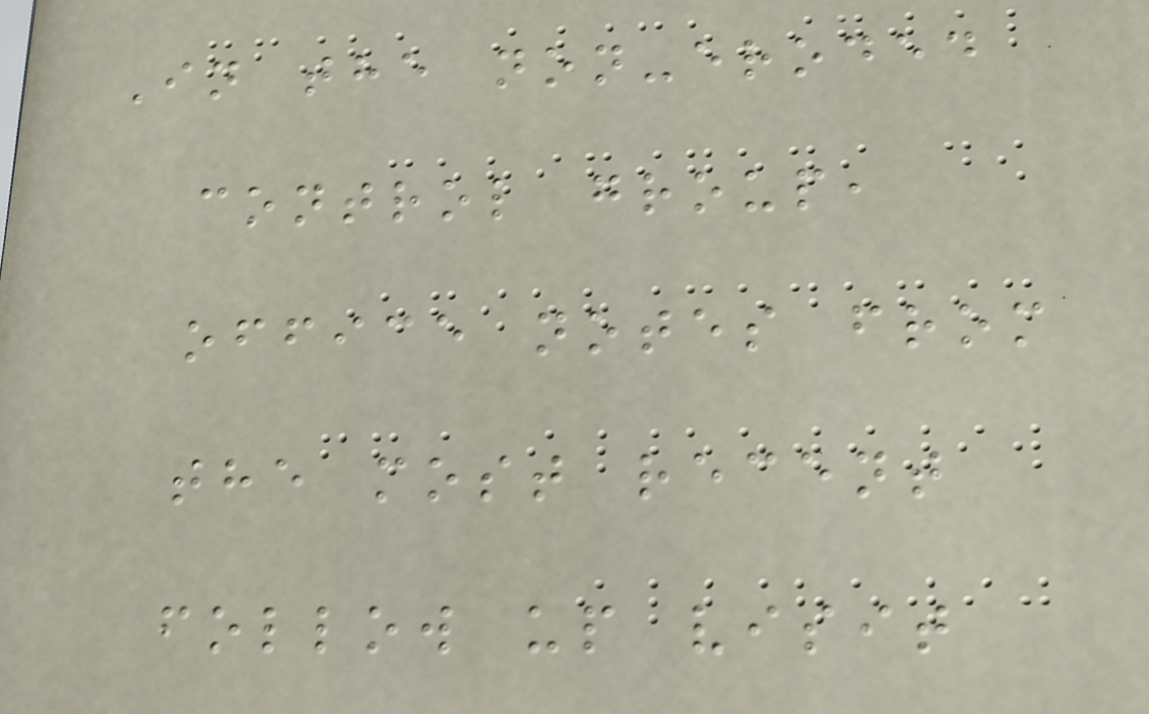In the non-eroded
control group,
office notes from
the most recent
follow up visit
